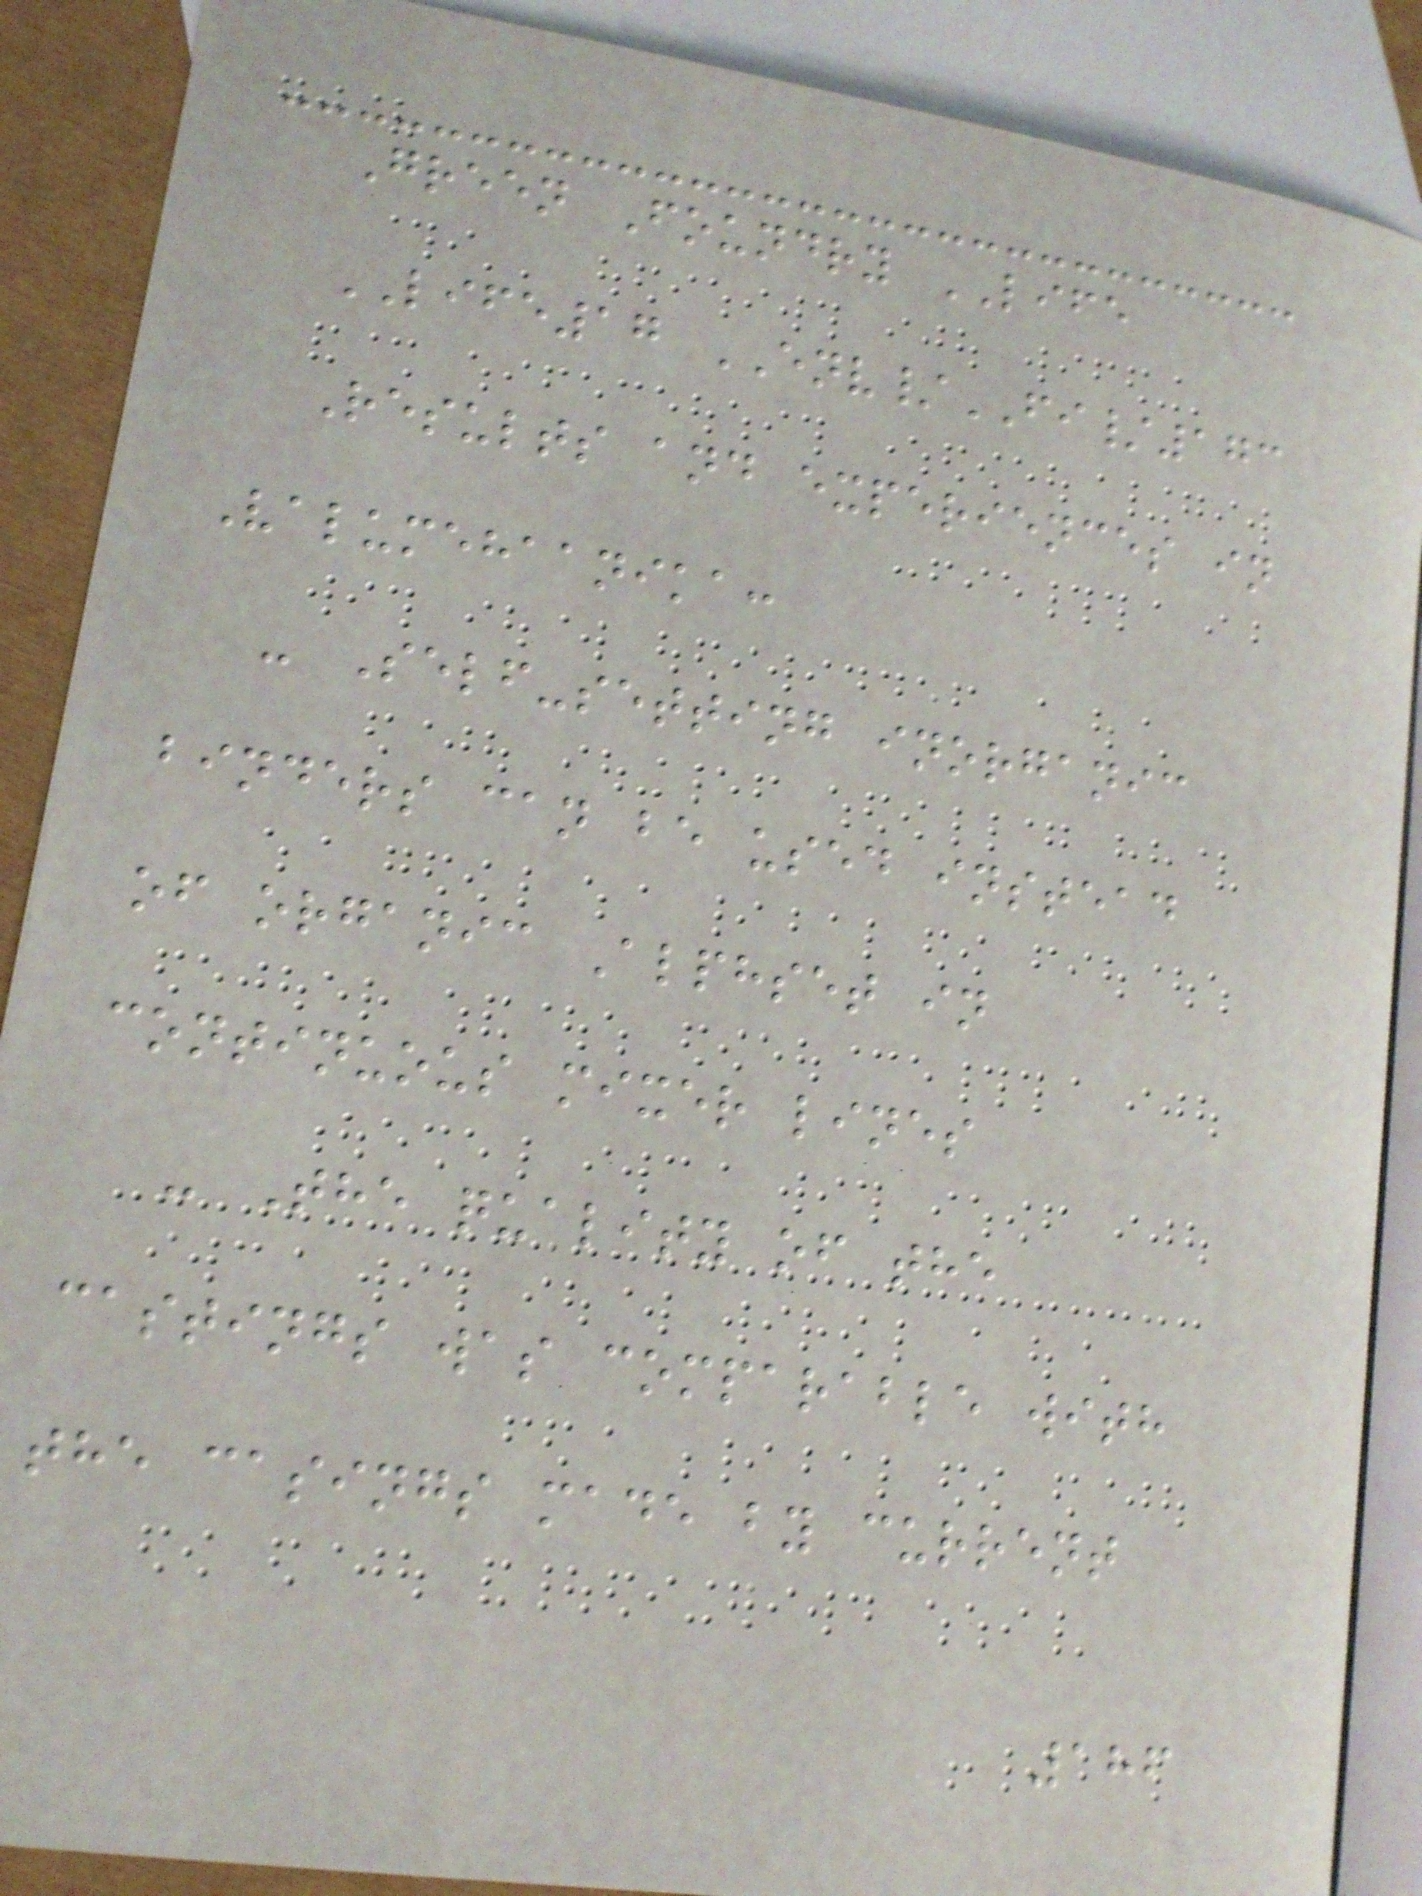Green Foundry LIFE
LIFE17 ENV/FI/173
Results and experiences in
Valumehaanika:
- Self-setting inorganic
binders can be used instead
of organic Alphset in
continuous mixer lines
- The quality of the
castings was comparable with
the casings made by current
186
